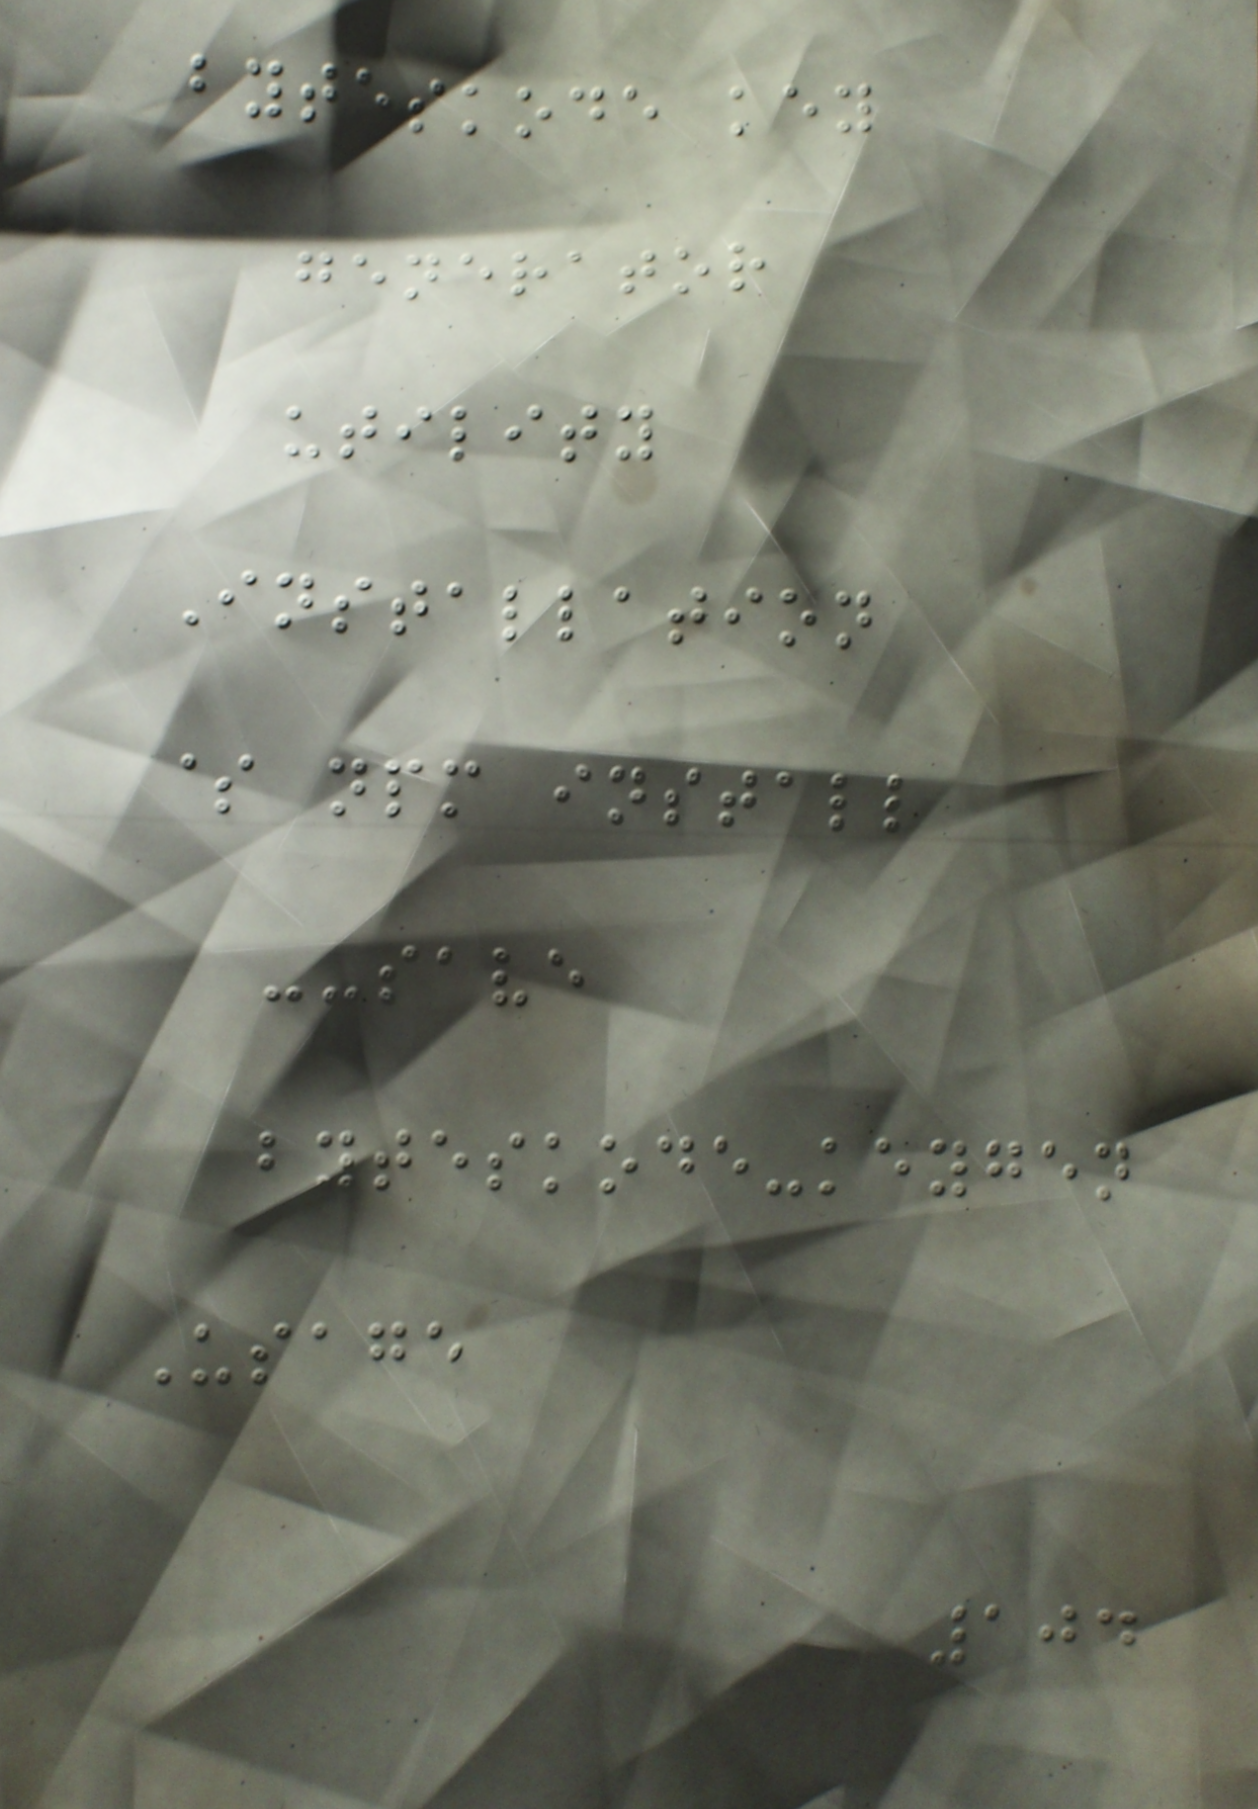byteskode key
generator
utility
Installation
$ npm install
--save
byteskode-keygen
Usage
104
